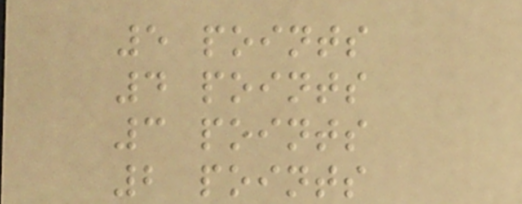5 points
4 points
3 points
2 points
